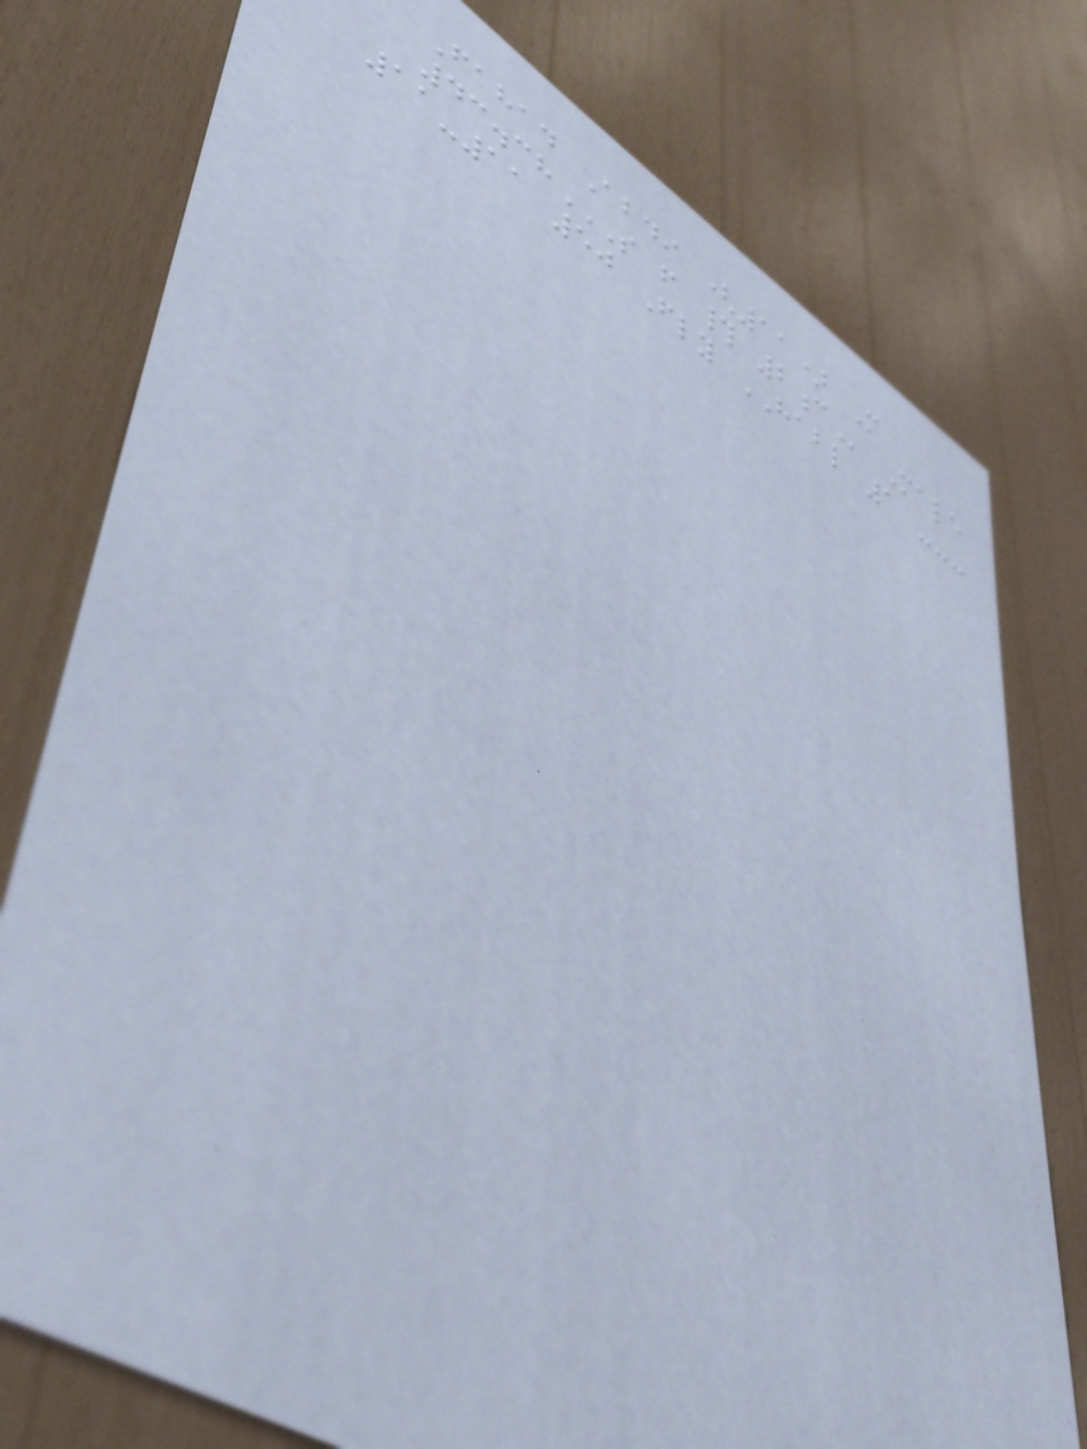Fahad Abdi (11) M
43.38S F # 2C Male
11-11 50 Fly HABL 1 ---
